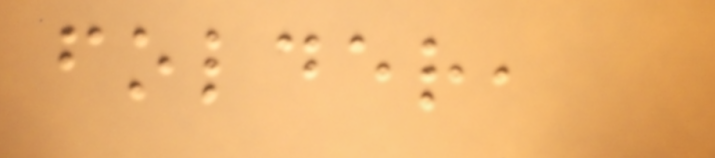folder,
